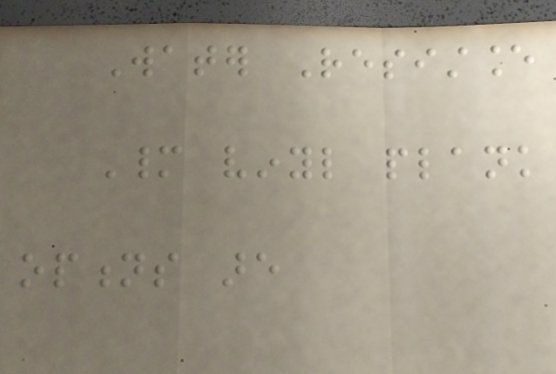Water Resistance
Many vinyl plank
options are
